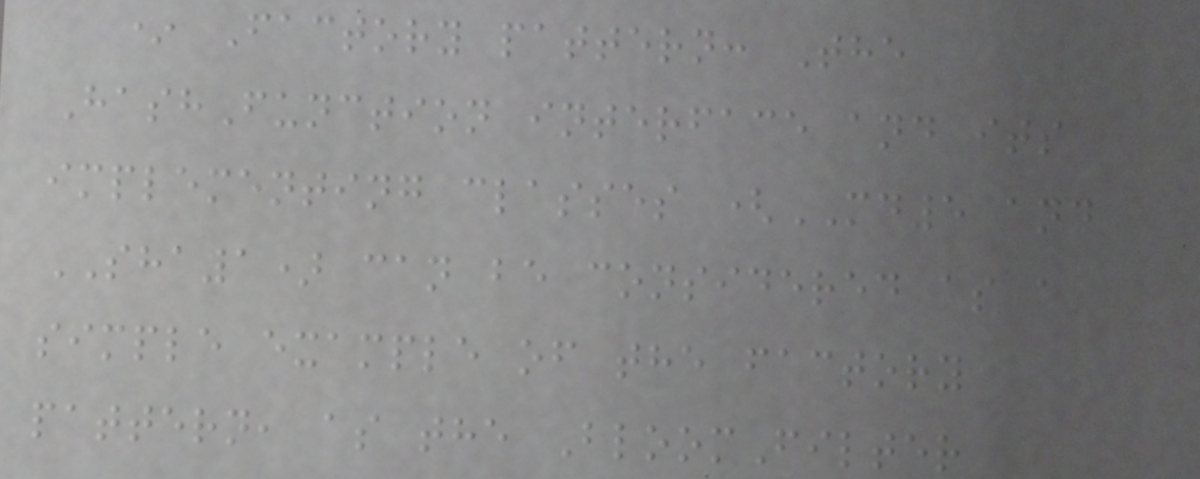* Factory pattern: The
HashFunction interface and its
implementing classes (MD5 and
SHA1) can be considered as a
simple example of the factory
pattern, as the BloomFilter
